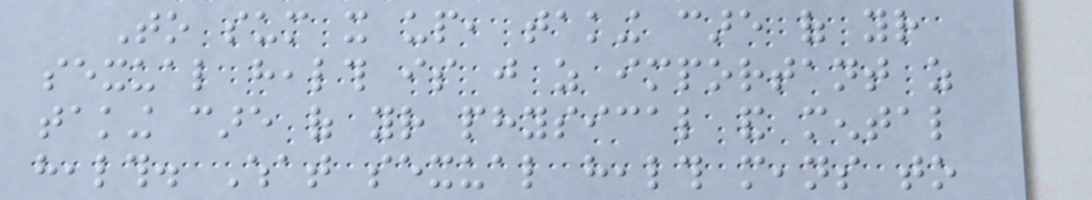To sum it up, taking care of your
sexual health is just as important as
taking care of your physical and mental
health. What sexual health means to
